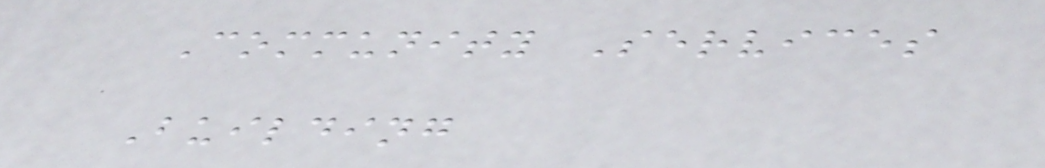Community Services
Building
